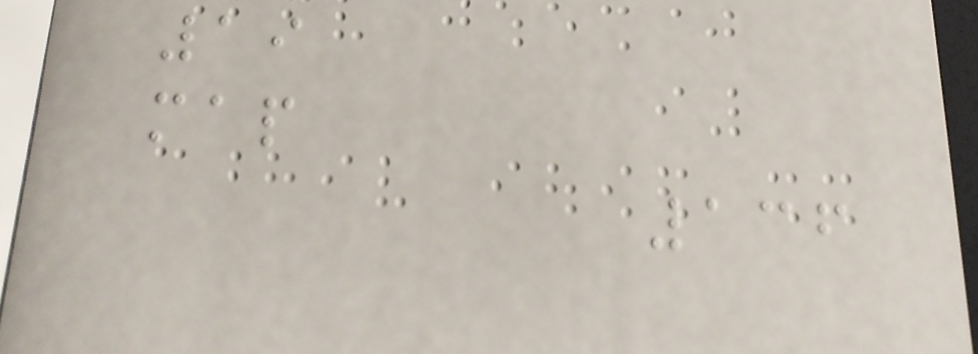19
map
136
